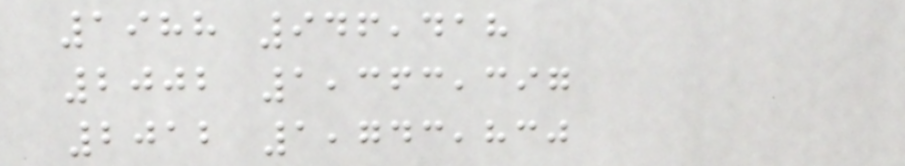1988 946,418
2002 1,363,397
2012 1,743,830
